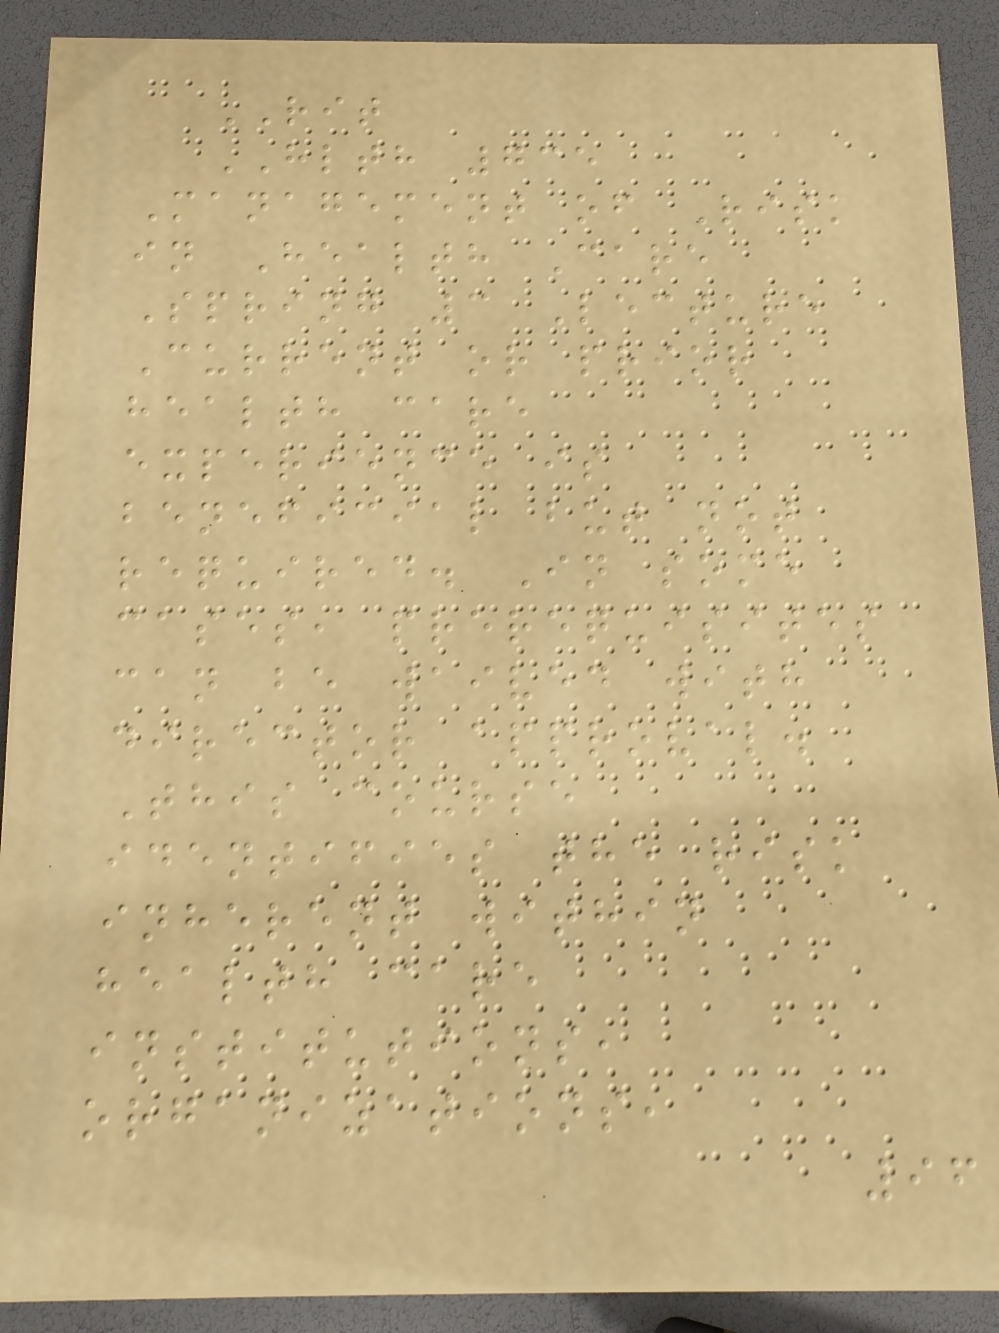RIT
HLTH 735
Management of Risk
in Health Care
Spring 3 Lecture
Current or prior
health care
experience is
beneficial but not
required. In some
cases, prerequisites
can be waived with
director approval.
This course
identifies the risk
inherent within
health care
institutions,
organizations,
96
